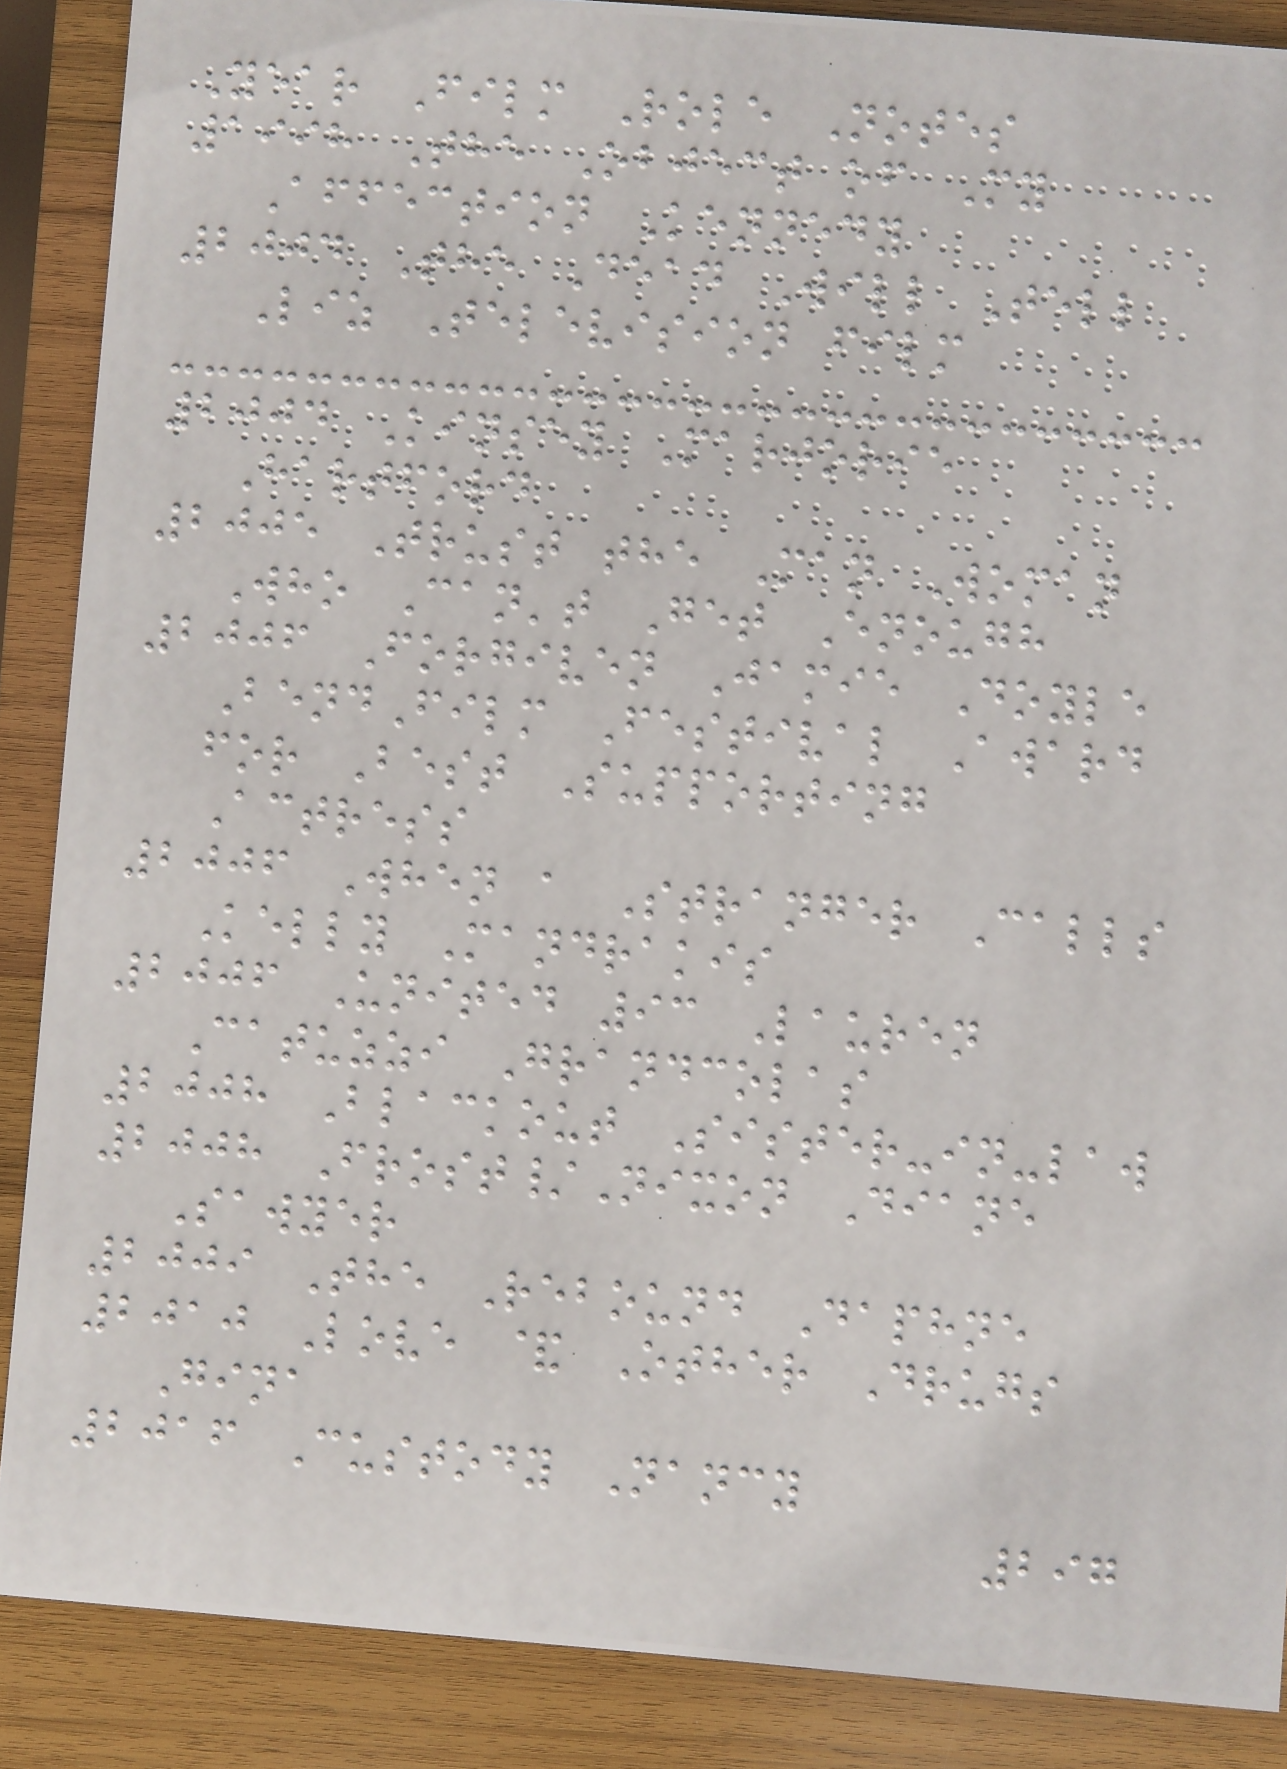Year Film Role Notes
1998 The Object of My
Affection Kennedy
2004 The Dead Will Tell
Liz Television film
2004 Kinsey Marjorie
Hartford
2005 Trust the Man Woman
Who Can't Get Enough
2006 Forgiven Jamie Doyle
BendFilm Festival Award
for Best Supporting
Actress
2006 When a Stranger Calls
Kelly Mandrakis
2006 United 93 Lauren
Catuzzi Grandcolas
2008 Blackout Sister-in-law
2008 Frost/Nixon Diane
Sawyer
2009 The Rebound Daphne
2010 Love & Other Drugs
Gina
2016 Custody Nancy
297
